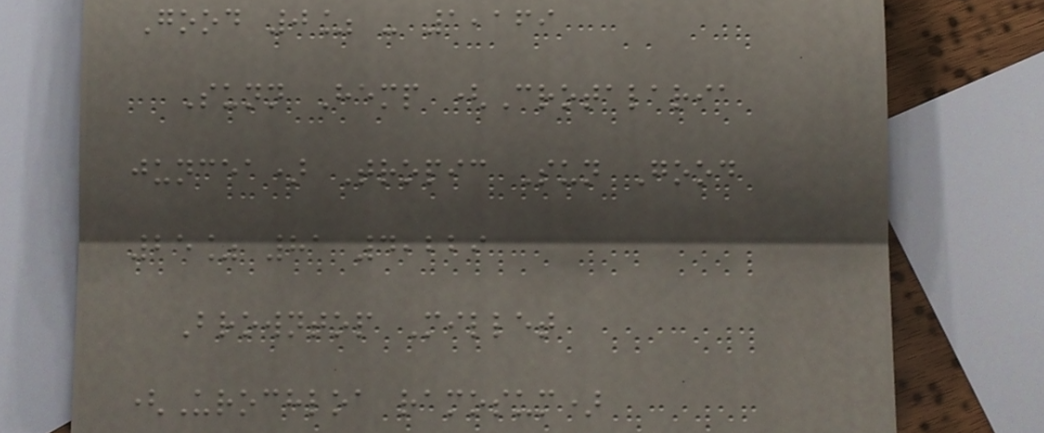Good 0% - 1,169
Sunn Hemp (Crotalaria
juncea) Tropic Sun Good
25% 81 4,229
Browntop Millet
(Urochloa ramosum)
